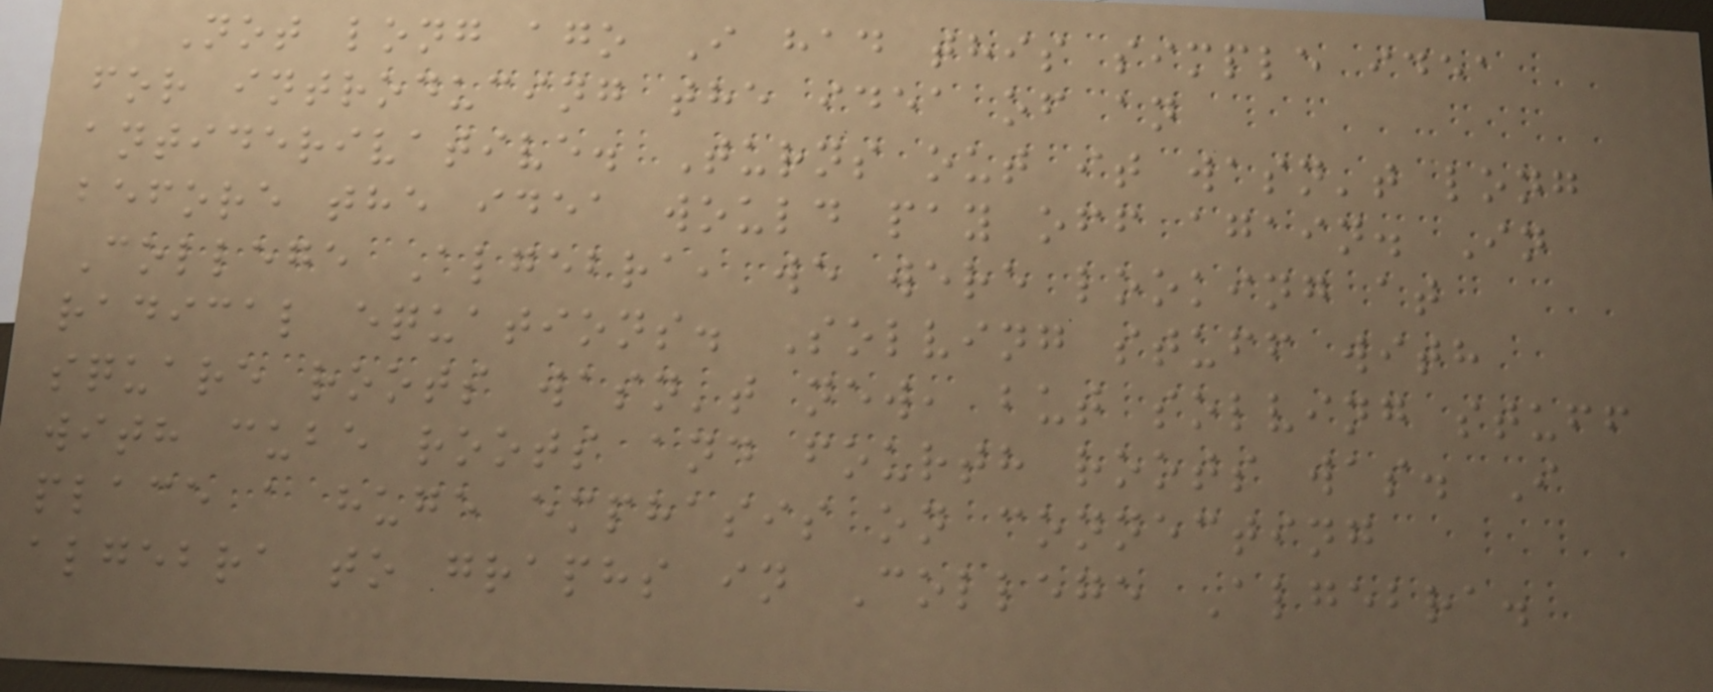Not long ago I had this simple idea
for introducing the idea of an
antiderivative. Turns out it wasn't long
before the idea would pay off again. In
College Algebra, we were looking at
radical equations. Solving stuff with
square roots wasn't new, but solving stuff
with cube roots and fourth roots was. I
place a huge emphasis on connecting
algebra to graphs in College Algebra.
